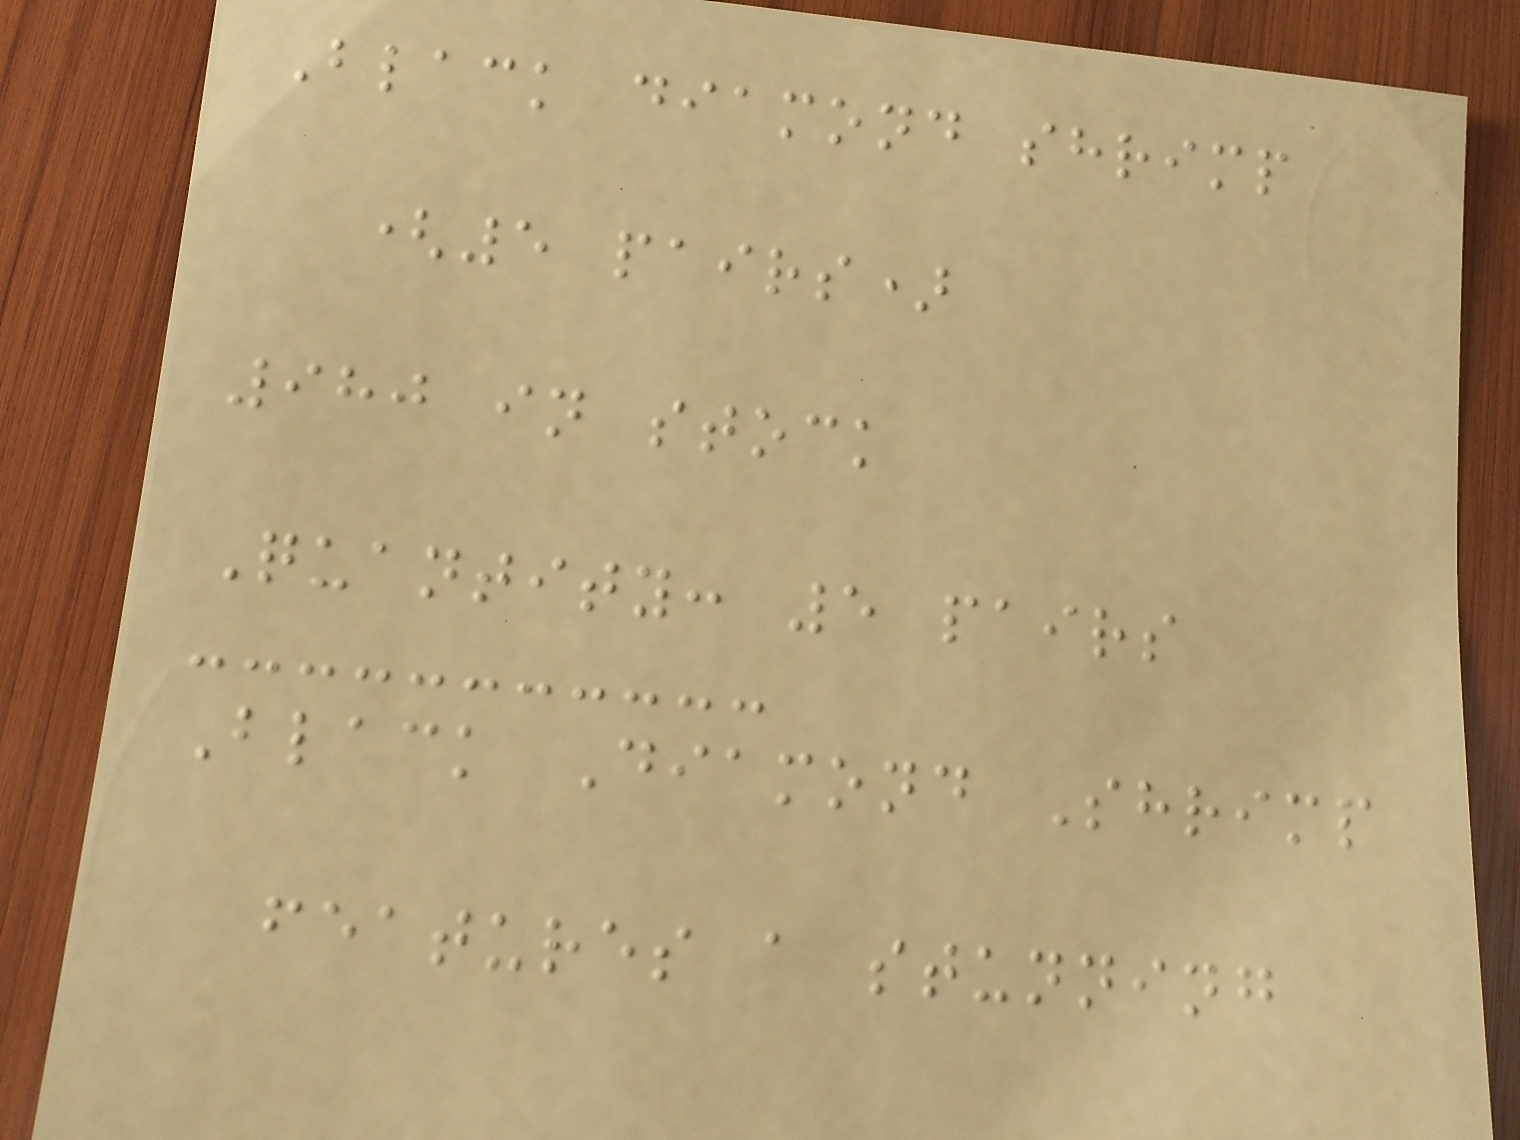Black diamond shrimp
(5 pairs)
980 in stock
Quantity: 5 pairs
Black Diamond Shrimp
features a stunning
